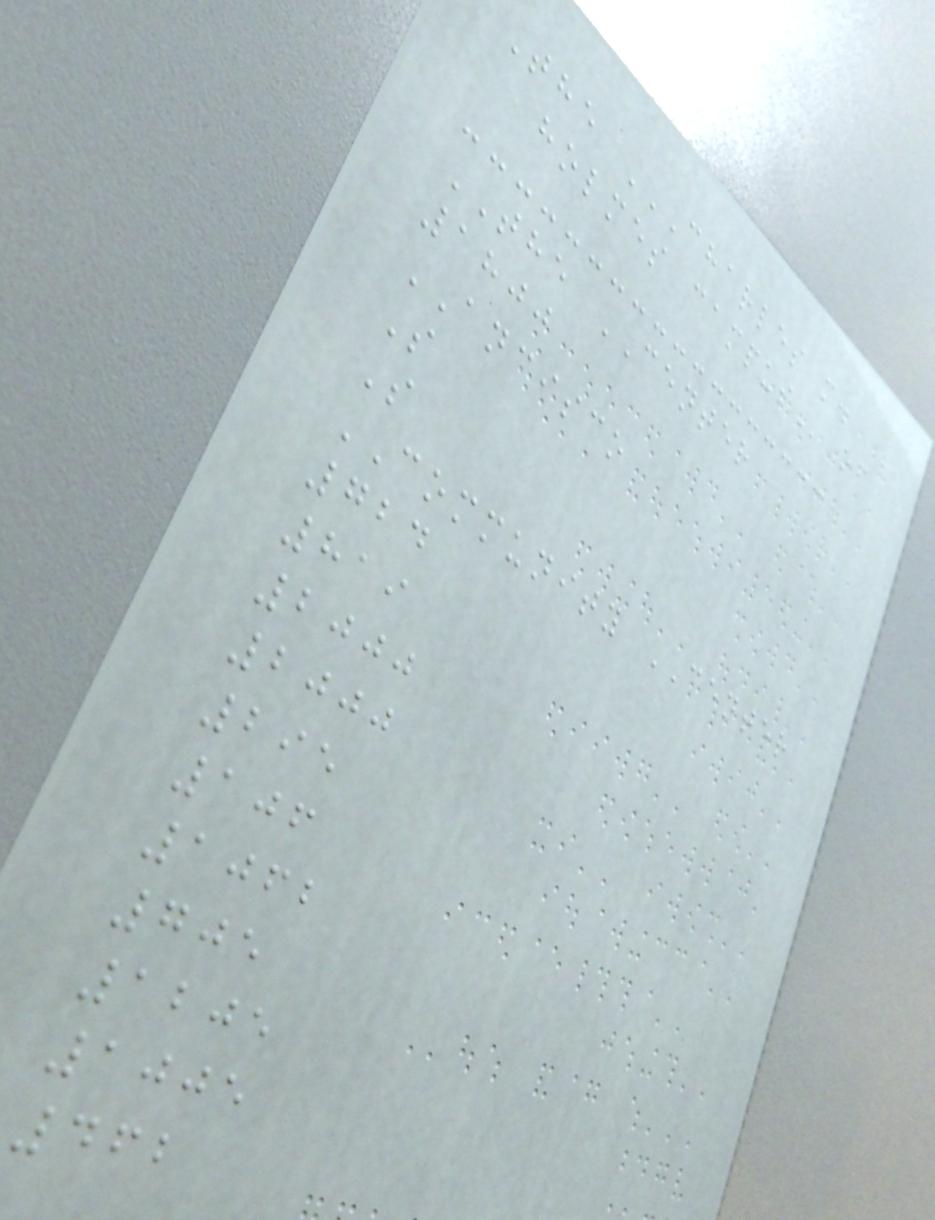The CHARLES M.
HOLMES CAMPUS of
THE CENTER
1800
ANCISCO
S
S
COMMUNITY CENTER
724
819
2000
2000
295
106
1062
705
1205
1005
462
